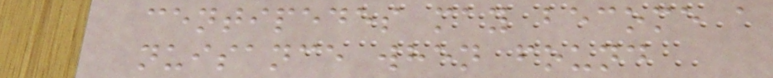centipedes may become a
nuisance when found
